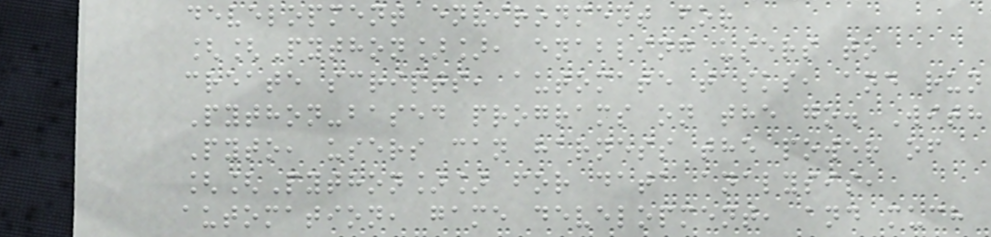development environment for
[[Python]], enabling users to
create scripts, automate tasks, and run
Python-based programs on the go. With
Pyto, users can harness the power of
[[Python]] for data analysis,
automation, game development, and much
